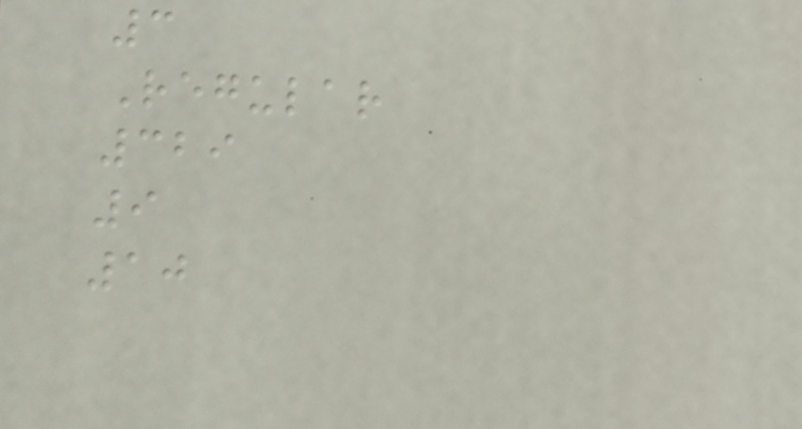3
Regular
329
9
10
